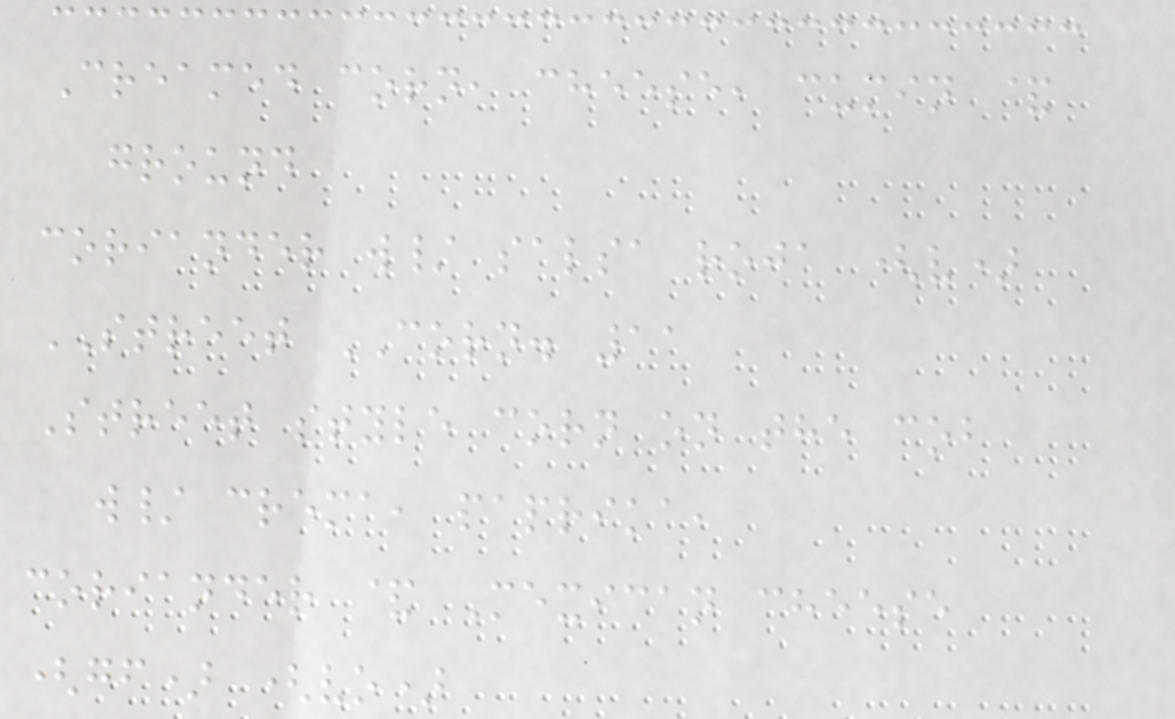Creamed corn, cheese, cumin &
ground
coriander w/ salsa roja (v)
STREET CORN. 11
Street style corn on the cob
w/ crema, paprika,
coriander & Mexican cheese
(gf) (vo)
